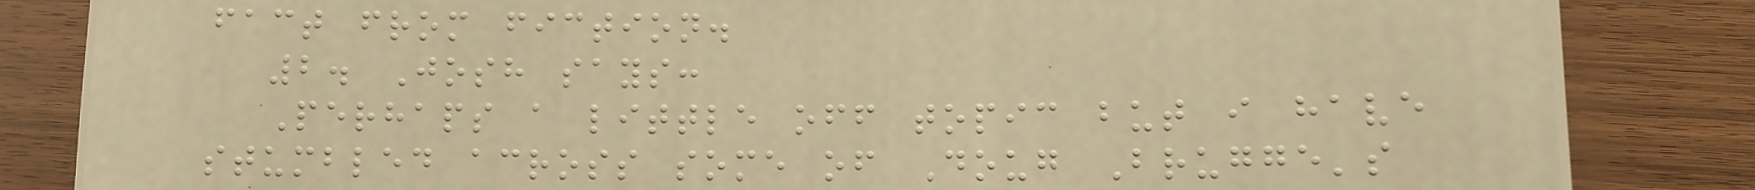fact from fiction.
2. Josh says:
Perhaps a little off topic but i have
stumbled across some of Doug Brugge's
